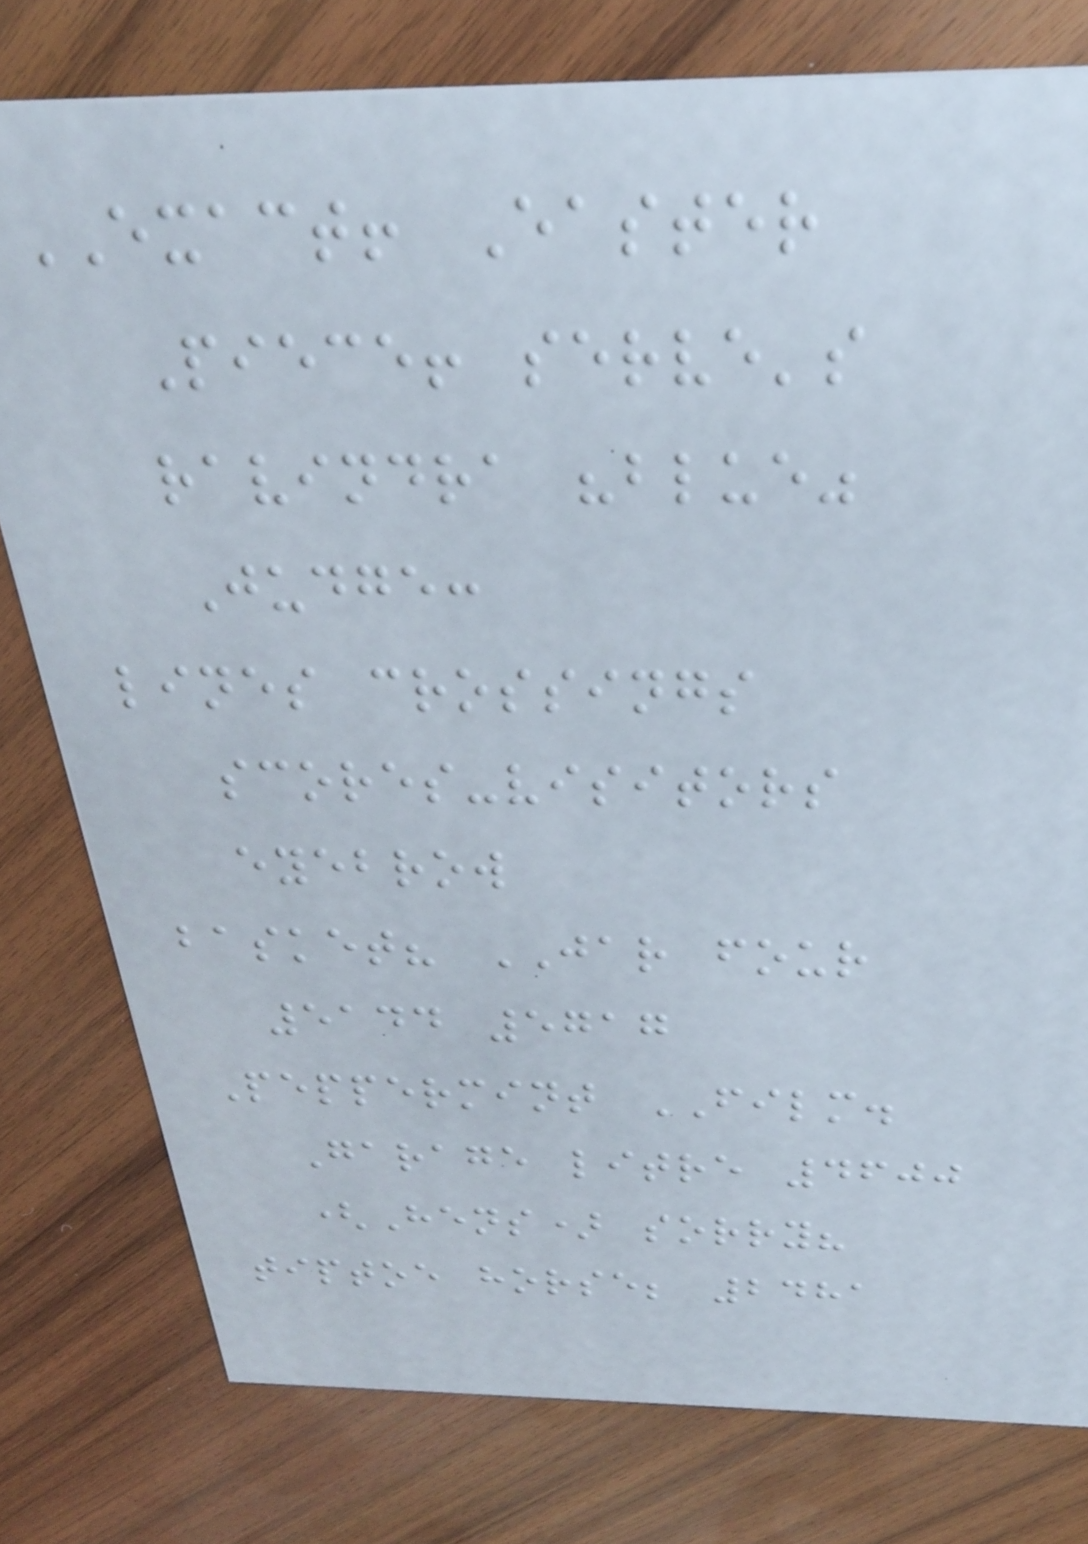EXACT! Easter
Piece! serve's
ravindra "blue"
Judge:
lines crossings
scores-visitors
eyebrow
basket? JAR four
5144 5717
Peppermint FILM.
Garage litre 4600
(Hens) sorry?
tiptoe horse; 2481
